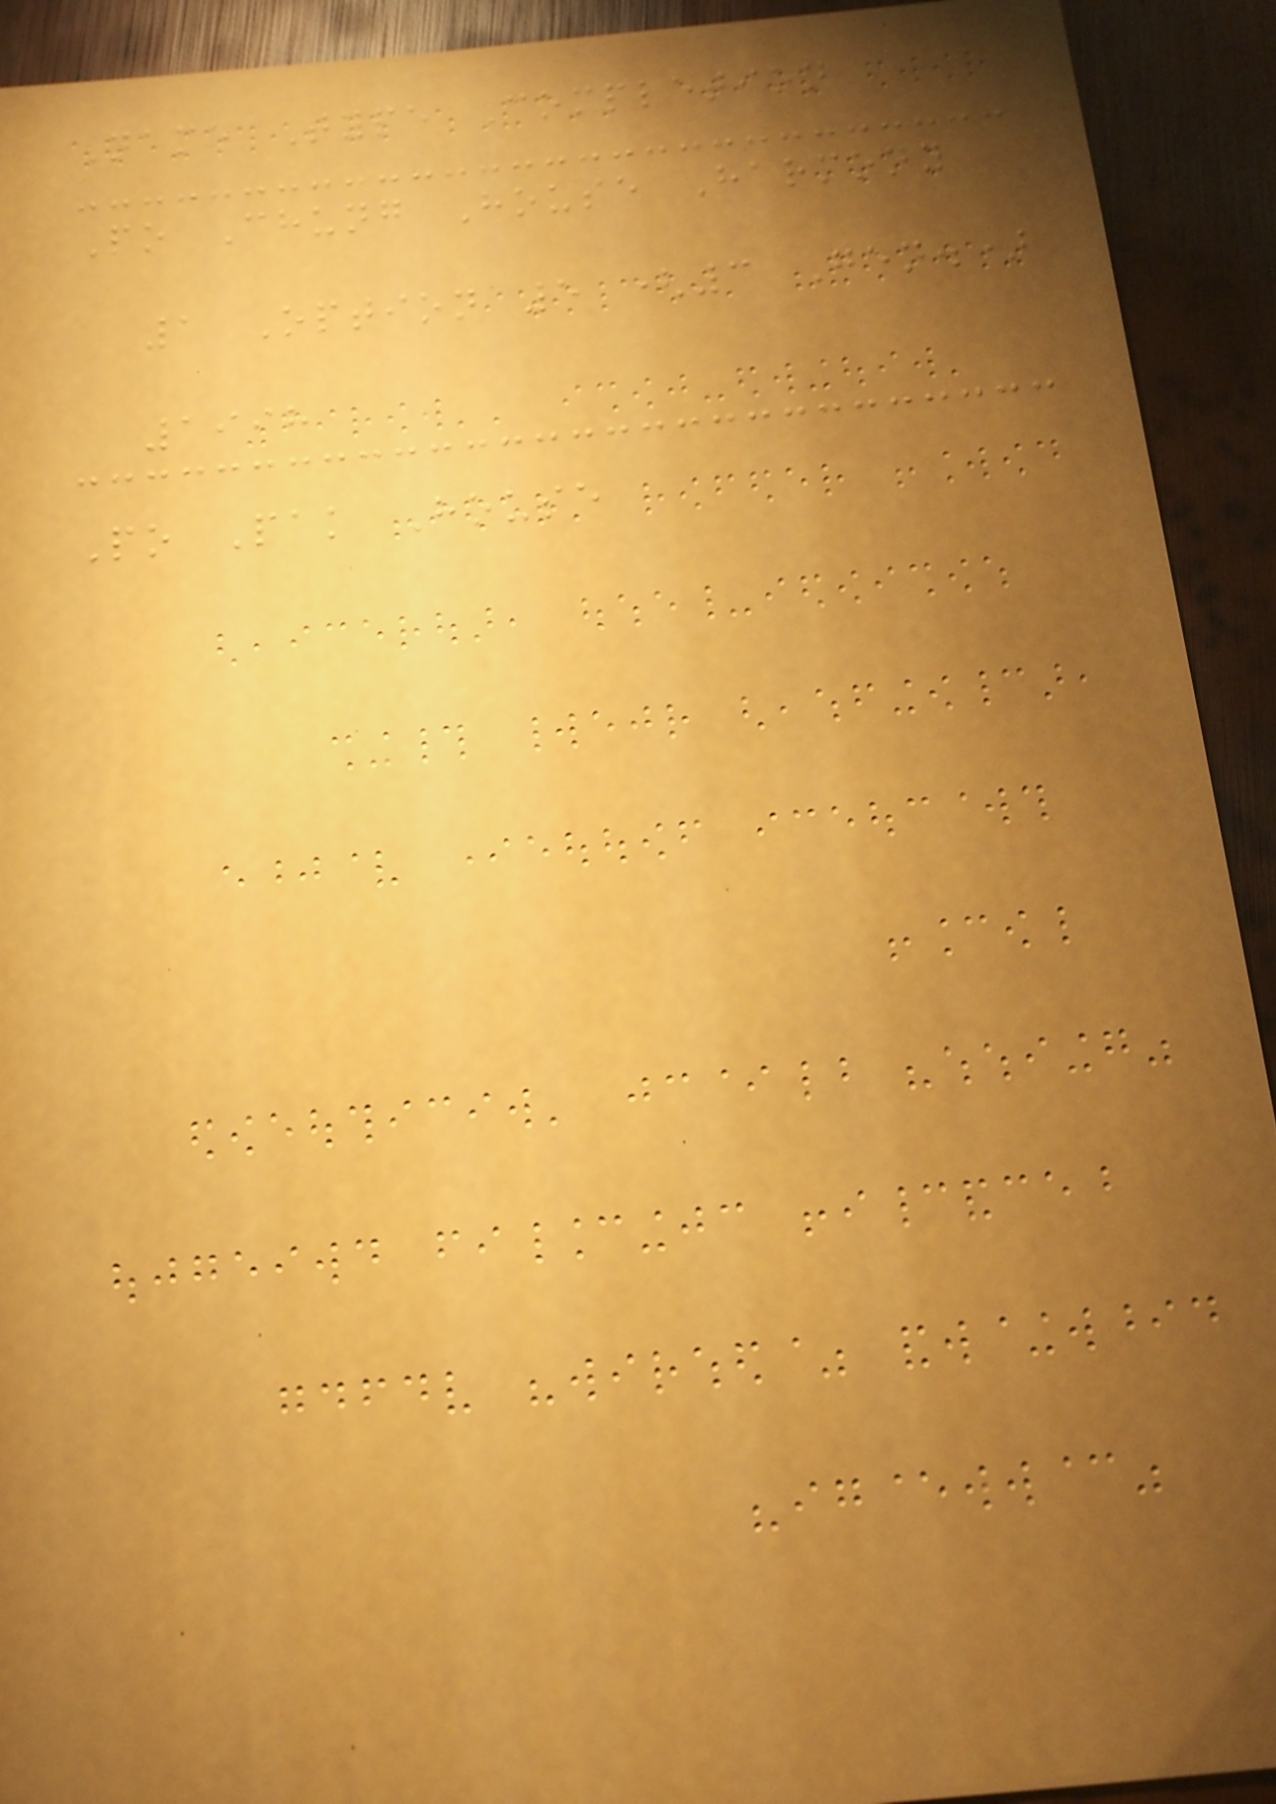Name Type Completion
Po Chung House Harmony
1 Option 5 (3 Gen.)
1998
Po Pak House
